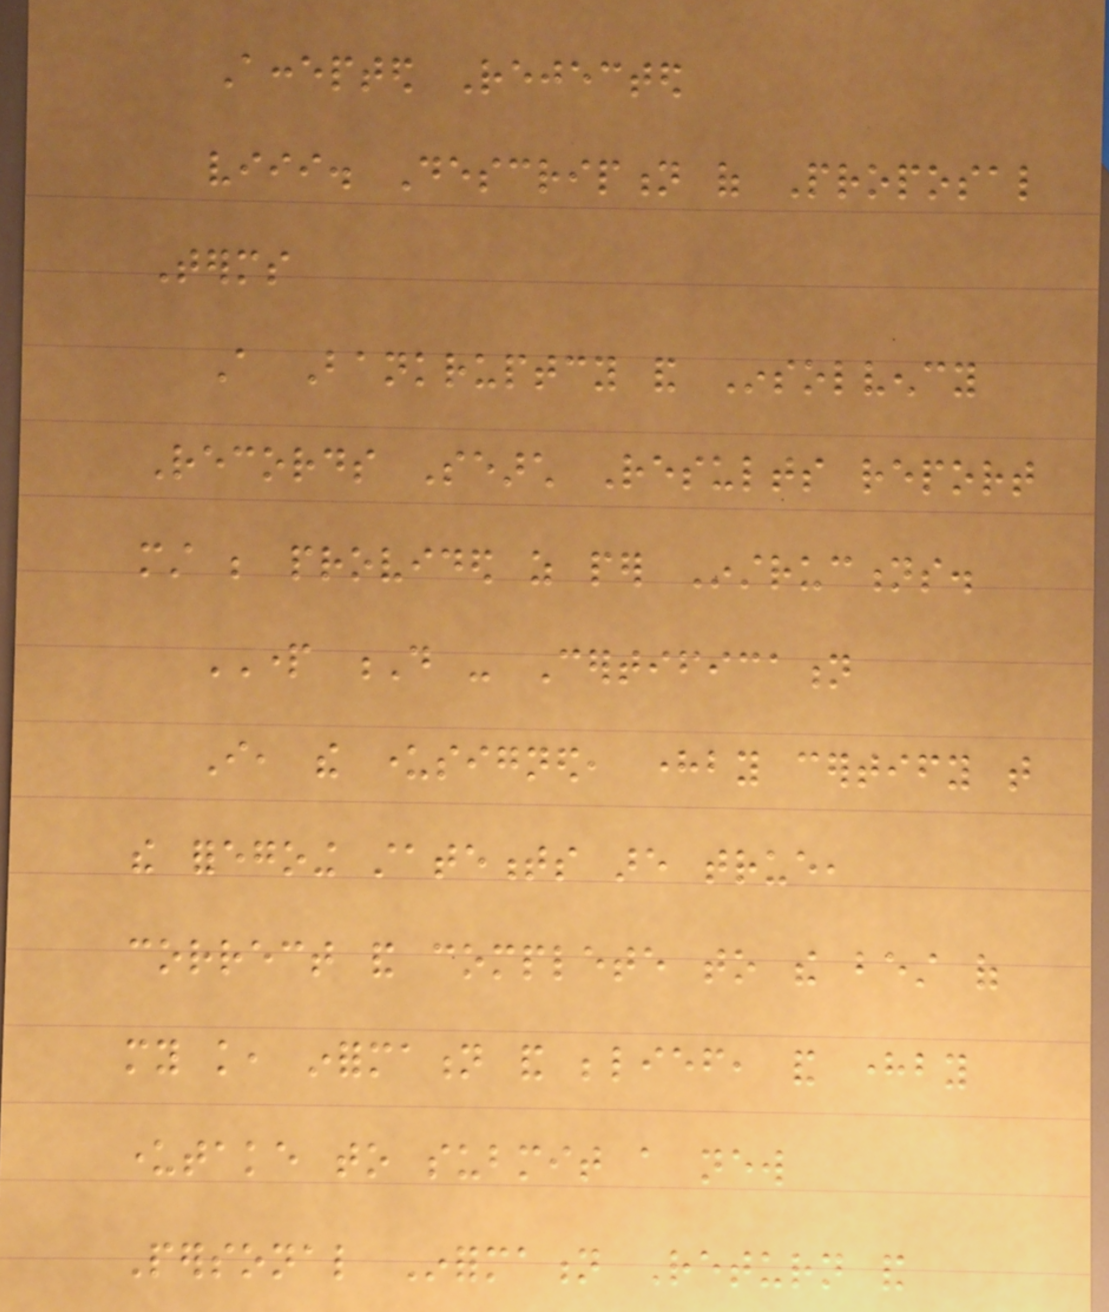Accepted Rejected
viii. Description of Proposal
Terms
A Bankruptcy and Insolvency
Records Search Results report
must be provided as per Instructions.
PART D - Certification
I, the undersigned, hereby certify that
the foregoing statements are true,
correct and complete to the best of
my knowledge, information and belief, and hereby
undertake to submit a new
Personal Information Return and
